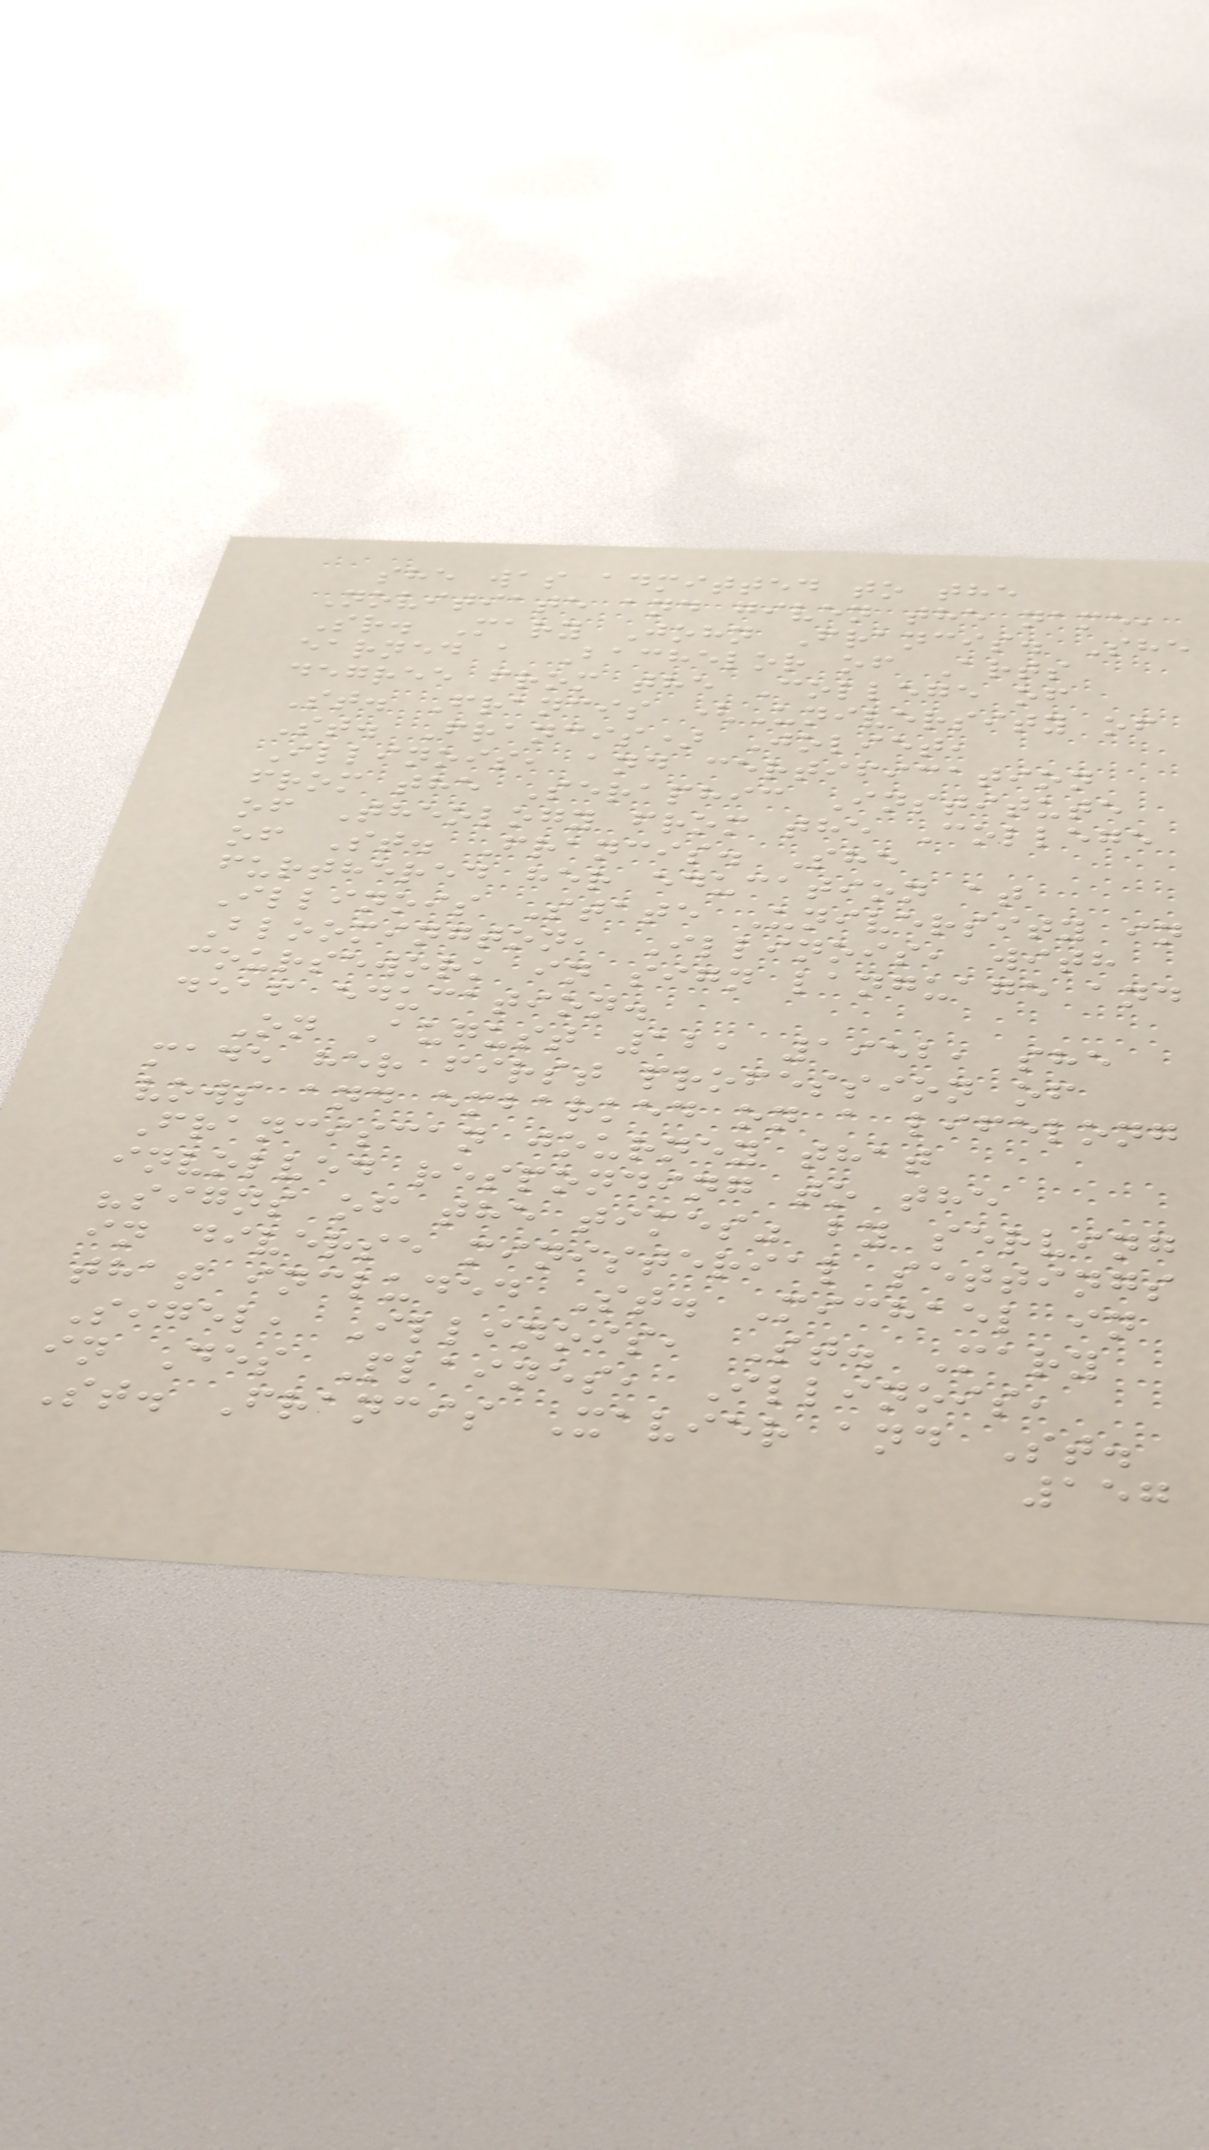she was admitted to the
Novitiate and given the name,
Sr. Mary John Francis. She
earned a Bachelor of Arts
degree from the College of
St. Francis (University of
St. Francis) Joliet,
Illinois, and certification
from the Seraphic Institute
of Theology from the College
of St. Francis. She
furthered her education at
Illinois State University in
Bloomington, Illinois, with
coursework in sign language and
deaf education.
On August 12, 1952, she
made her first profession of
vows and embarked on a lifelong
Franciscan journey that
involved responding to the
"signs of the times" by serving
in diverse ministerial settings
that included St. Michael in
Sigel, Illinois, St. Mary
in Des Plaines, Illinois,
St. Francis Xavier and St.
157
